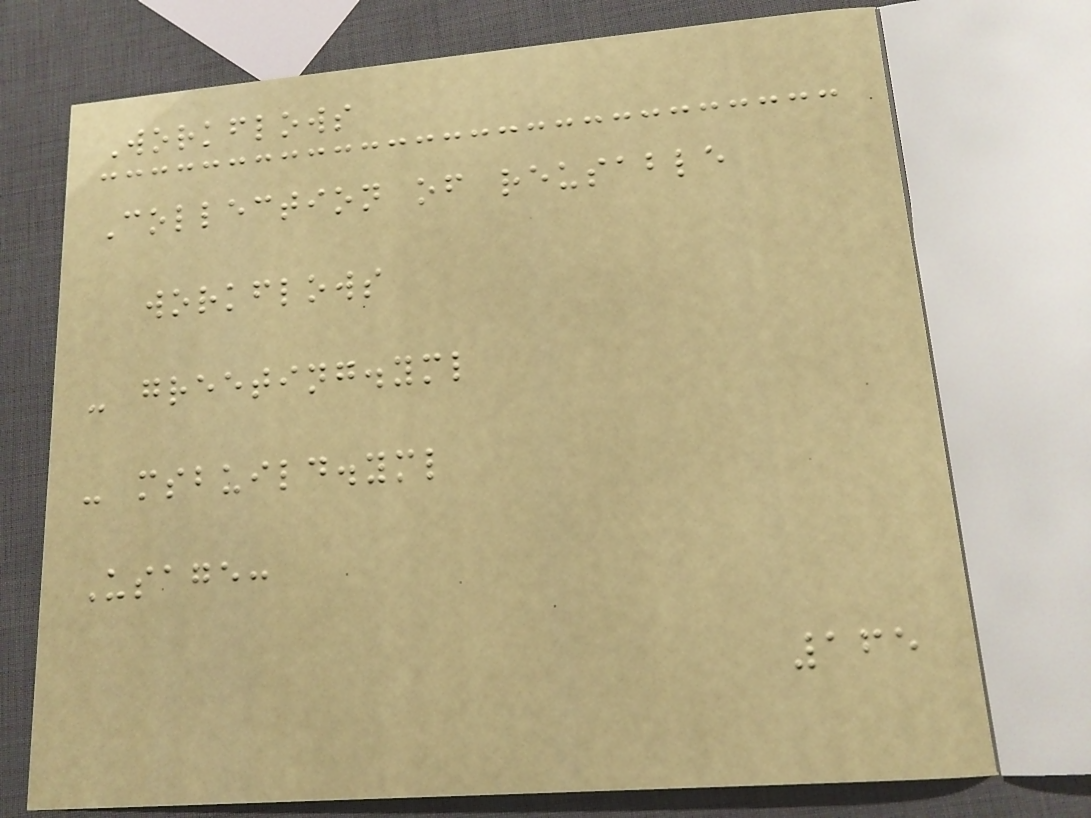Workflows
Collection of reusable
workflows
- greeting.yml
- msbuild.yml
Usage:
165
